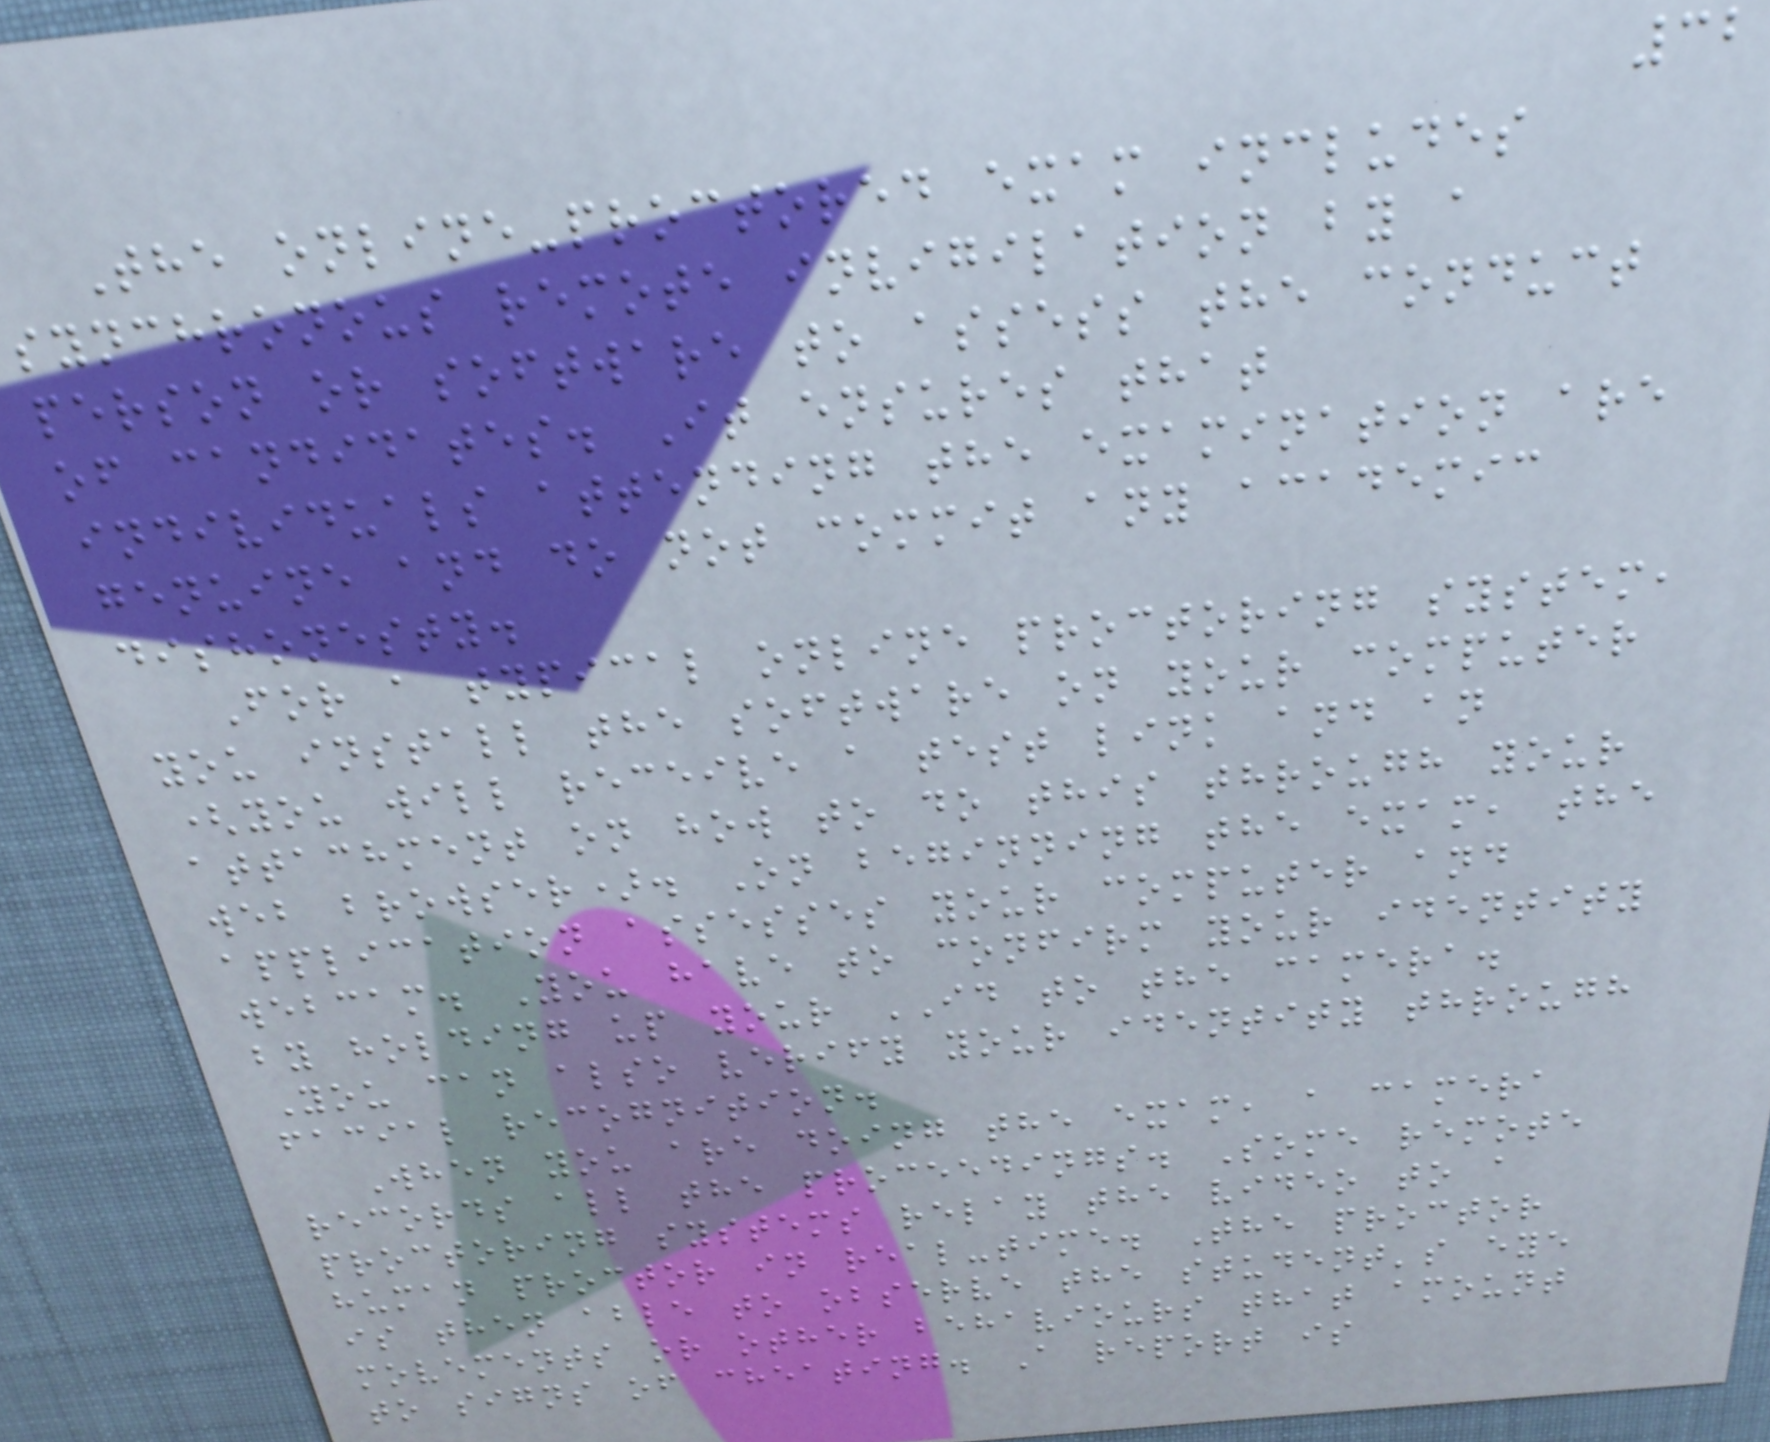32
The online-proctored exam includes
synchronous remote invigilation by a
person or software to assess the conduct
of candidates. It ensures that
individuals attending the examination are
genuine and do not commit any academic
dishonesty.
For a typical online proctoring system,
you install the software on your computer
(you will receive a test link and an
attachment on how to do this through your
web browser). On beginning the exam, the
application assesses your computer and
webcam. You have to confirm your identity
by holding up your ID to the camera.
You can also verify your identity through
facial recognition.
When you are doing the exam, a camera
records all the proceedings. Some remote
proctoring systems relay the video to a
human proctor in real-time. The proctor
is then able to observe the student's eye
movements or other behaviours that amount
to signs of cheating. A report is
